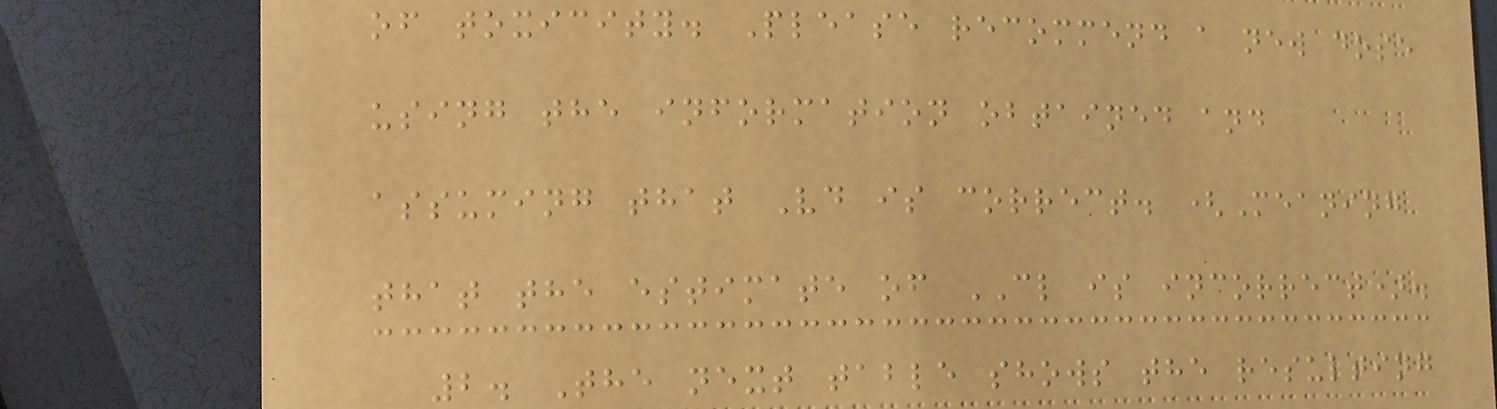of toxicity. Please recommend a new dose
using the information obtained and
assuming that Vd is correct. (Meaning
that the estimate of CL is incorrect).
2. The next table shows the resulting
